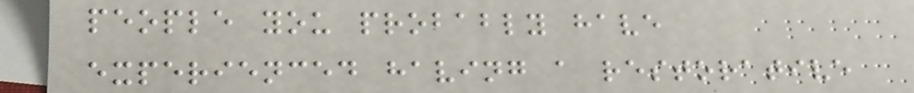people you probably have
experienced having a restorative
